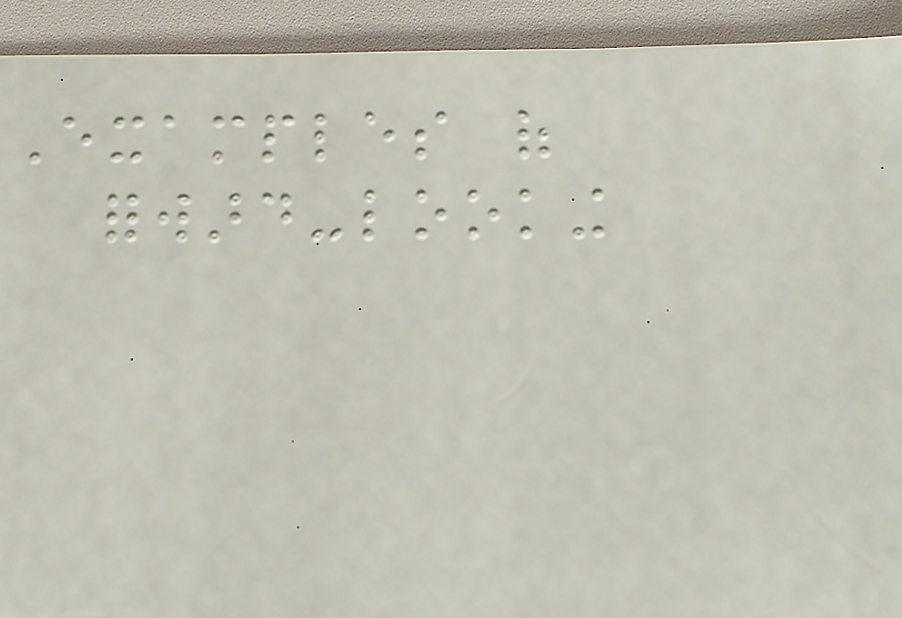Examples of
forward-looking
